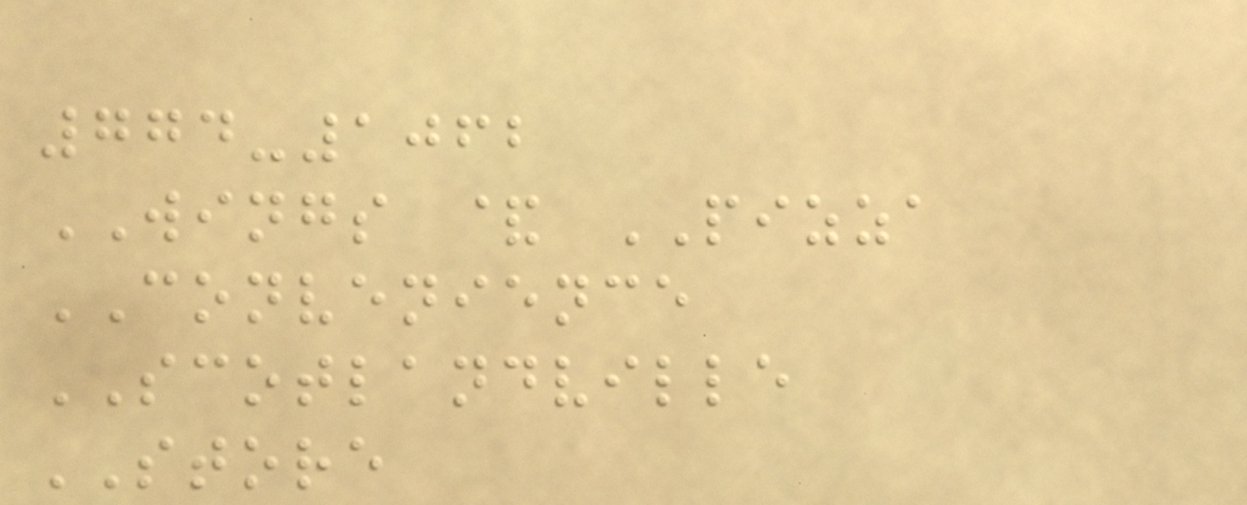774-1062
WINGS & PIZZA
CONVENIENCE
SCOTLANDVILLE
STORE
